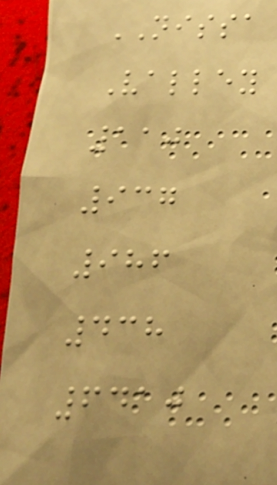NISSA
Valley
110
937
986
438
6410
